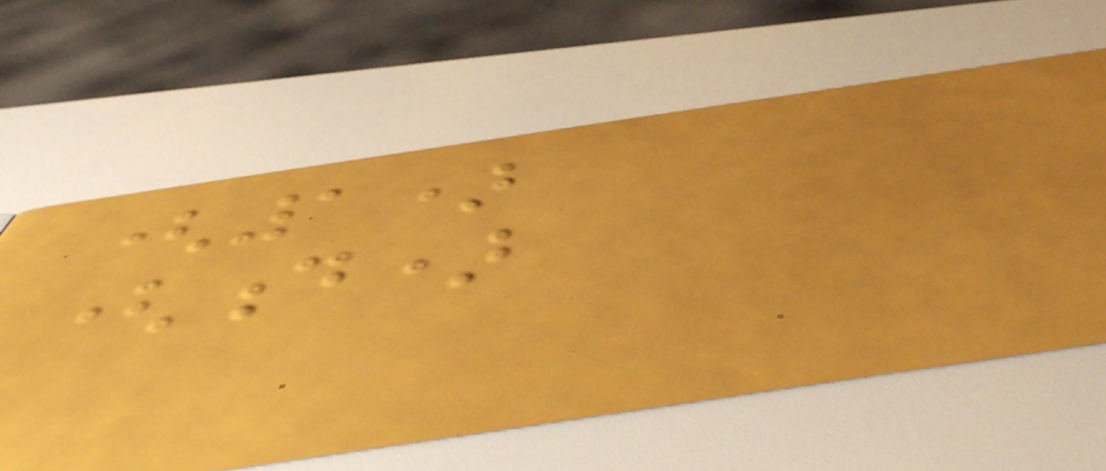(1)
(d)
